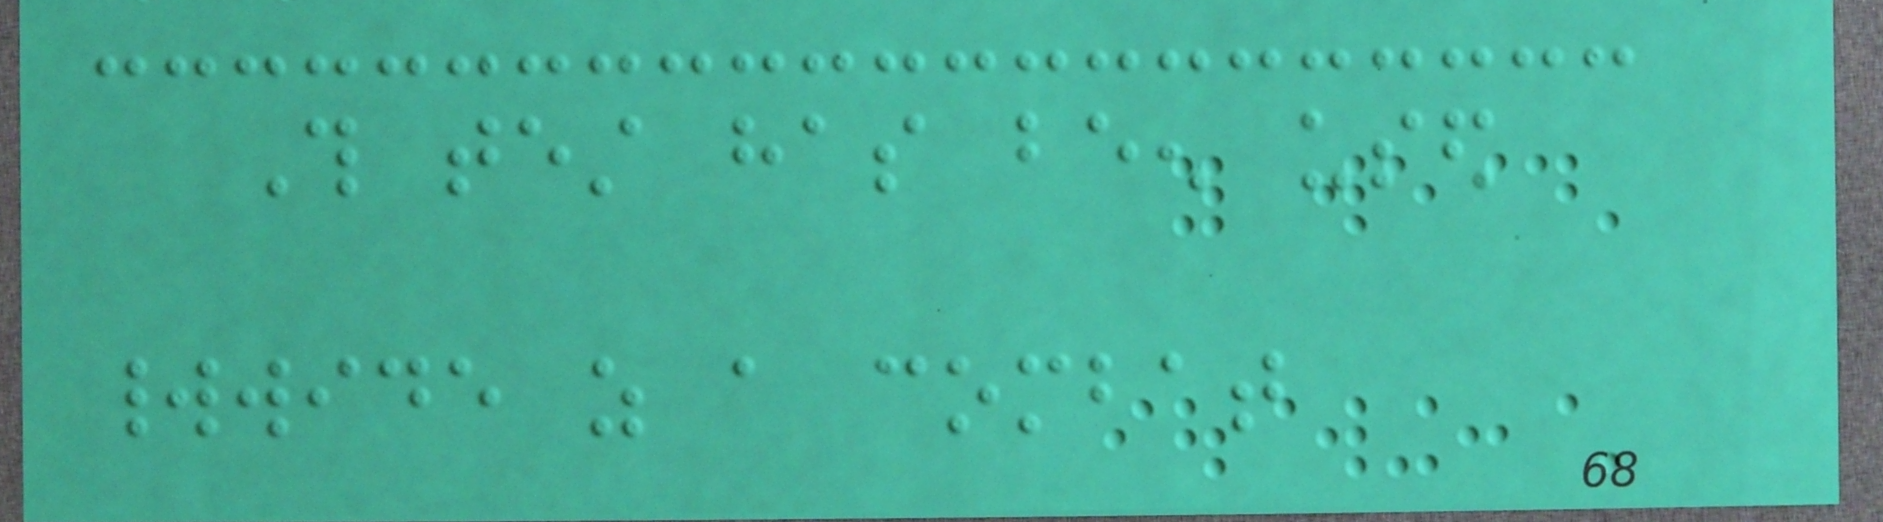This test has been used
worldwide as a combat
